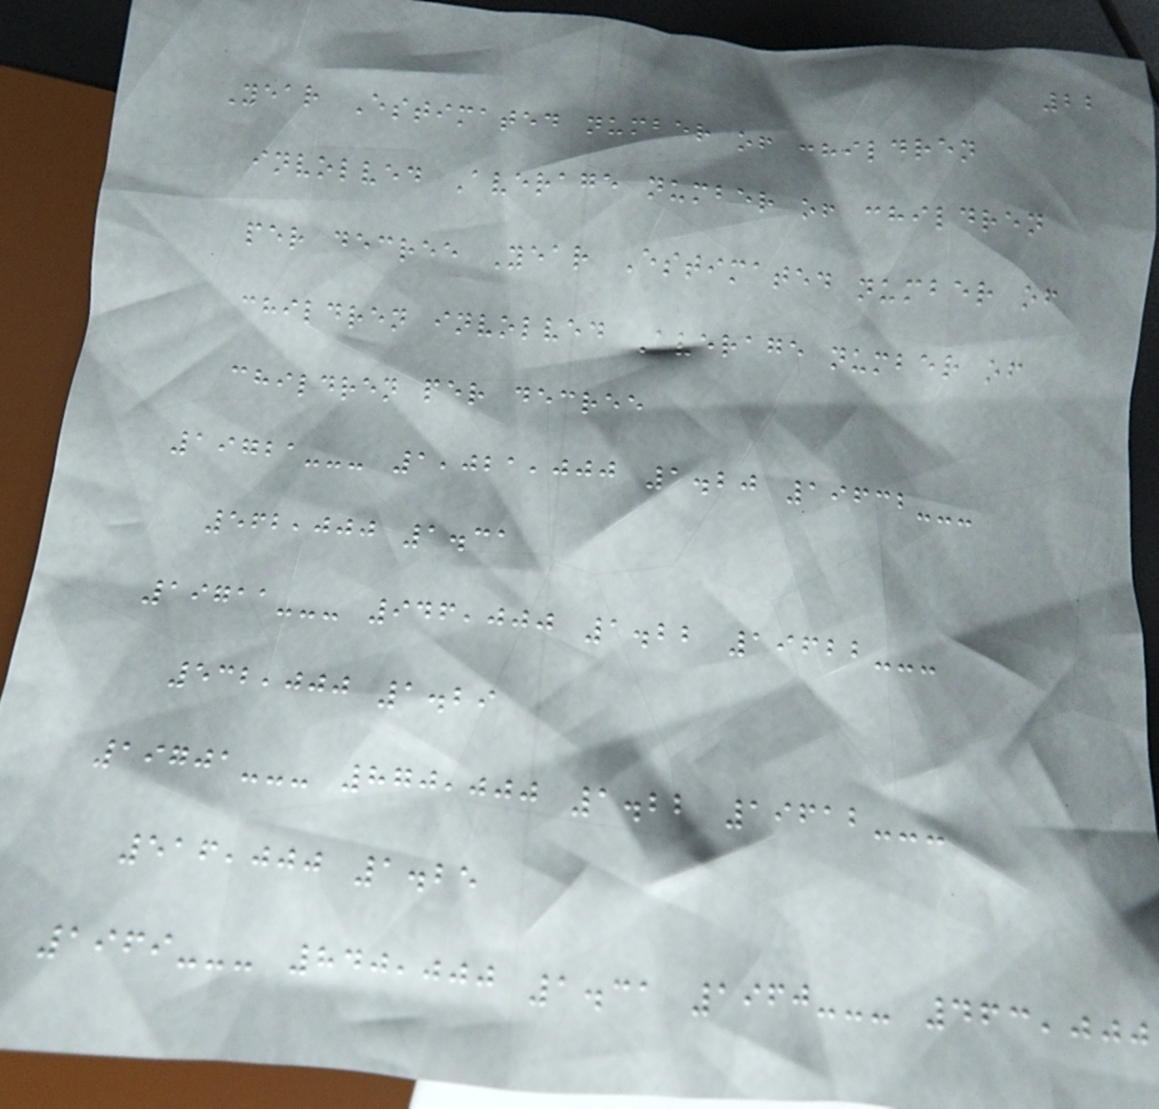22
Year Estimated number of children
involved Average number of children
per decree Year Estimated number of
children involved Average number of
children per decree
19721--- 1,021,000 1.20 19632---
562,000 1.31
19711--- 946,000 1.22 19622---
532,000 1.29
19701--- 870,000 1.22 19612---
516,000 1.25
1969--- 840,000 1.31 1960--- 463,000
